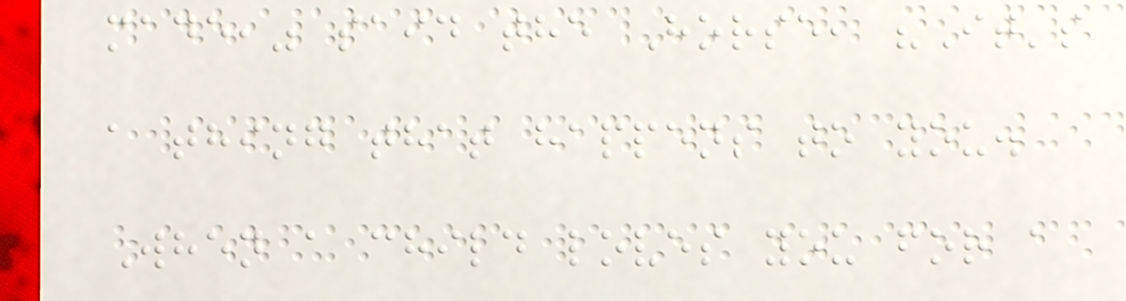made," said the Horse, "It's
a thing that happens to you.
When a child loves you for a
